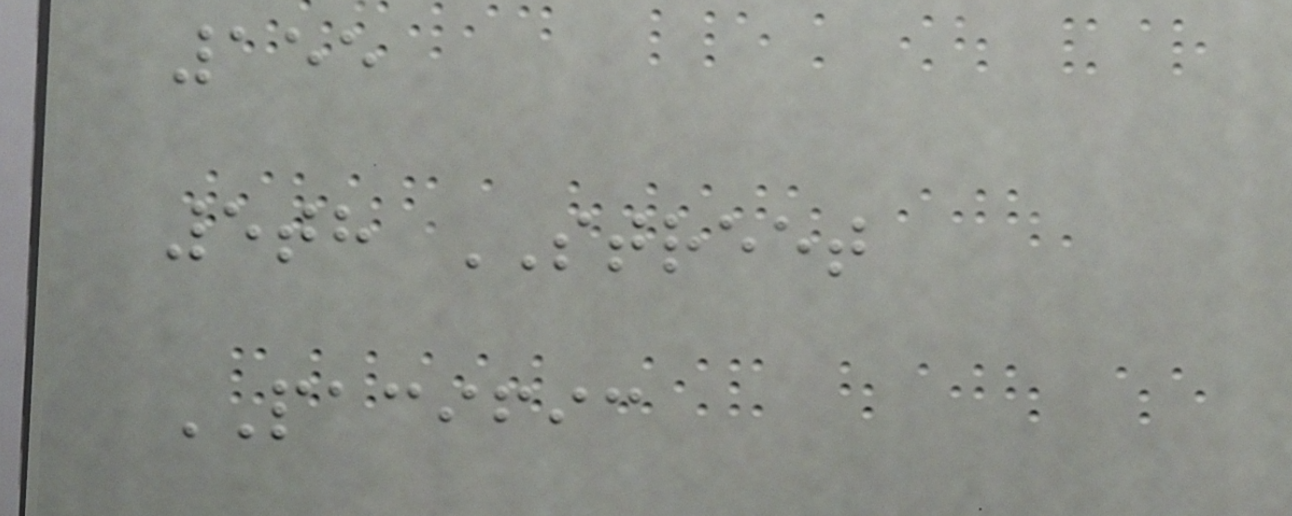155
5th STREET
PACIFIC
